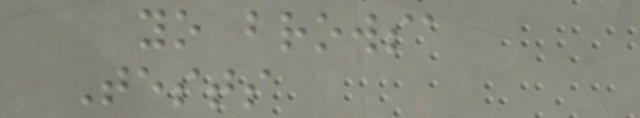yo browsa
Tests
